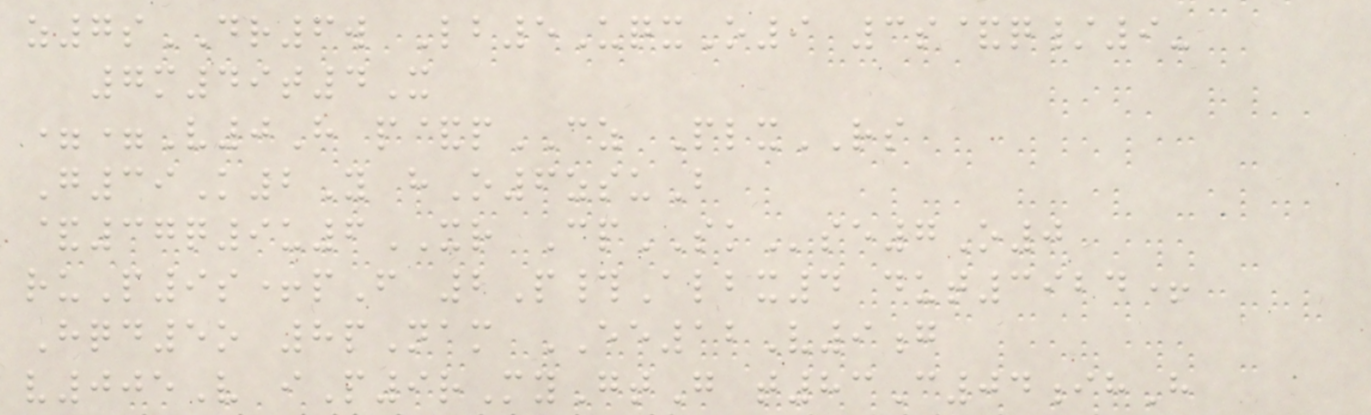z7sDR6w Lb5UqxO9 3s&q/9-
7m49t4X
==V0H p&pCZ PlxRS
G39K2Y hO6zsuB
&37q9u6XR CpSKse7O0
ruP9s+pF 2P#Albx4 dut3924+
Hqd5o 8pNam EE12V9g
v005V iP9rMyGtG t83C04ihH
